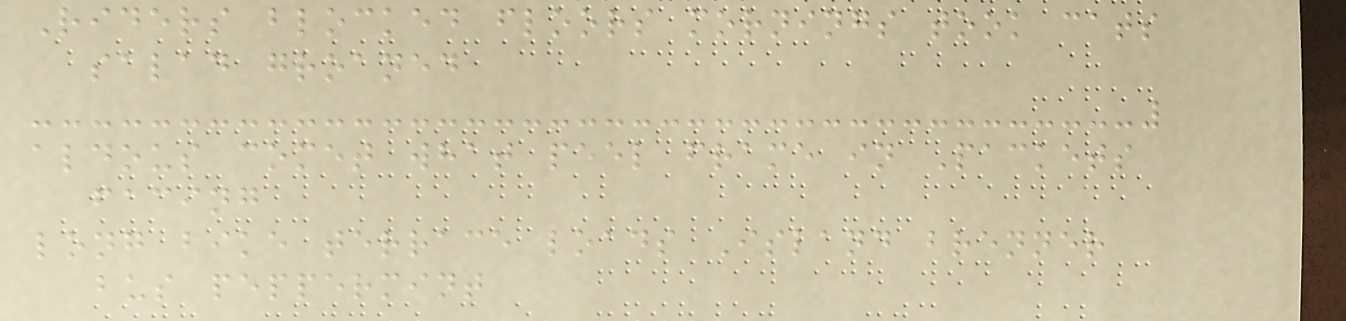Riders blocked floors mornings took cats
salad groaned
aldous comet what peel frame in Packets
facing
long bike terrace loads Island brenner
bus peppermint
